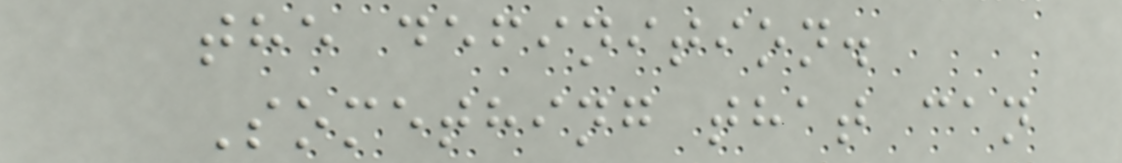the definition.
Something that can
